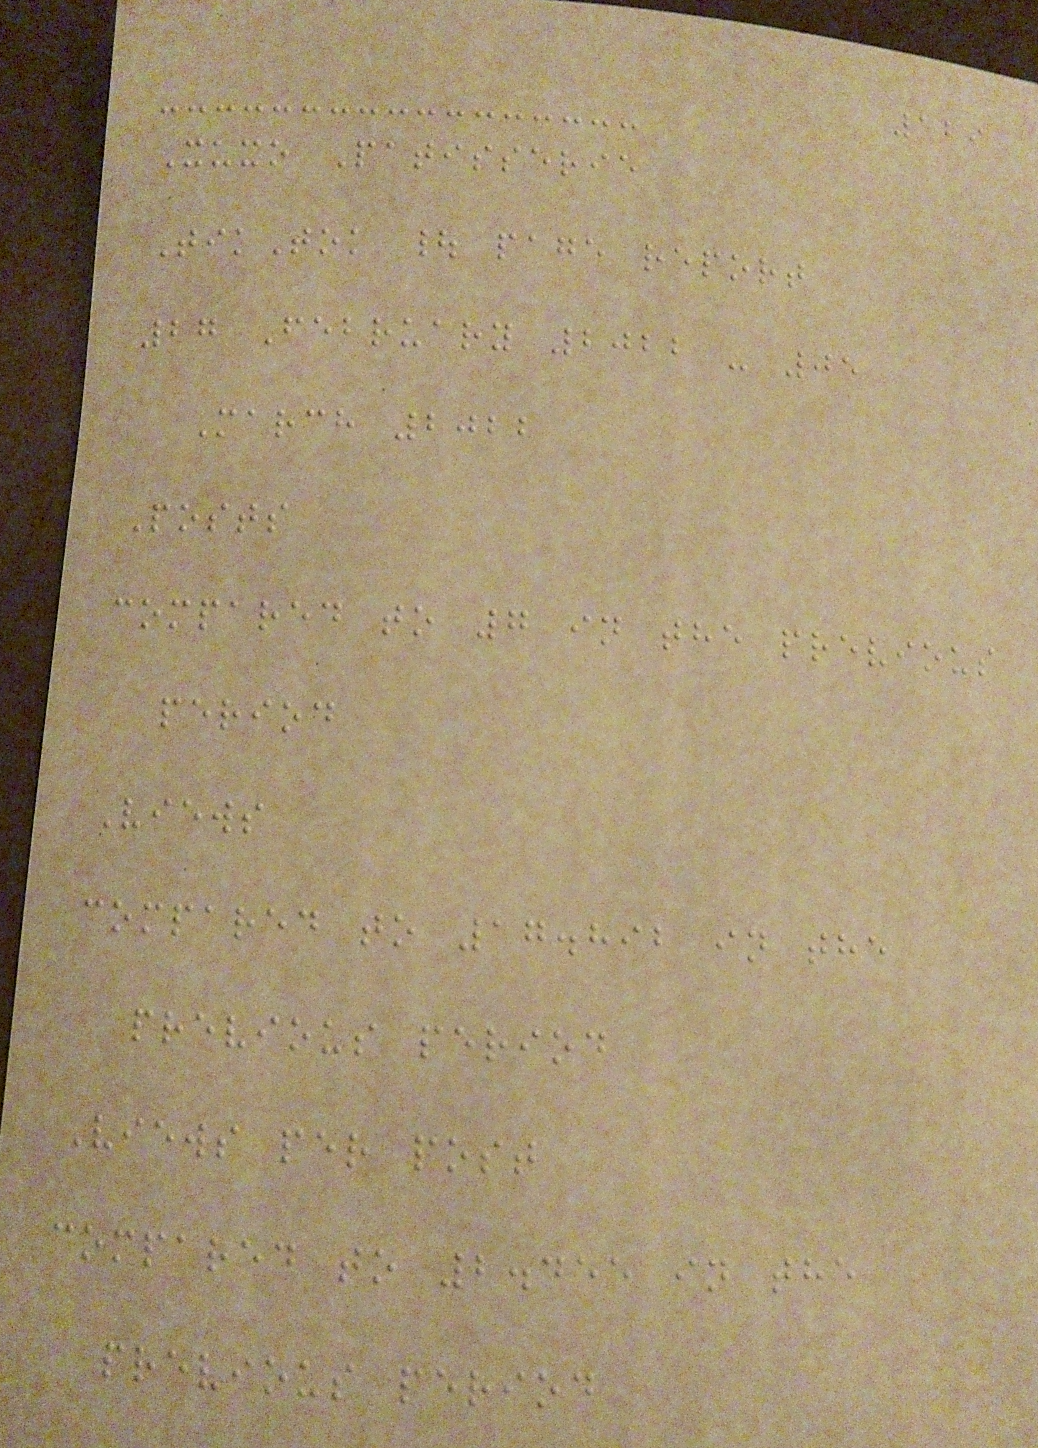129
Xuxo Patisserie
TikTok | page report
27 February 2022 - 05
March 2022
Posts
compared to 7 in the previous
period
Views
compared to 17.892 in the
previous period
Views per post
compared to 2.455 in the
previous period
